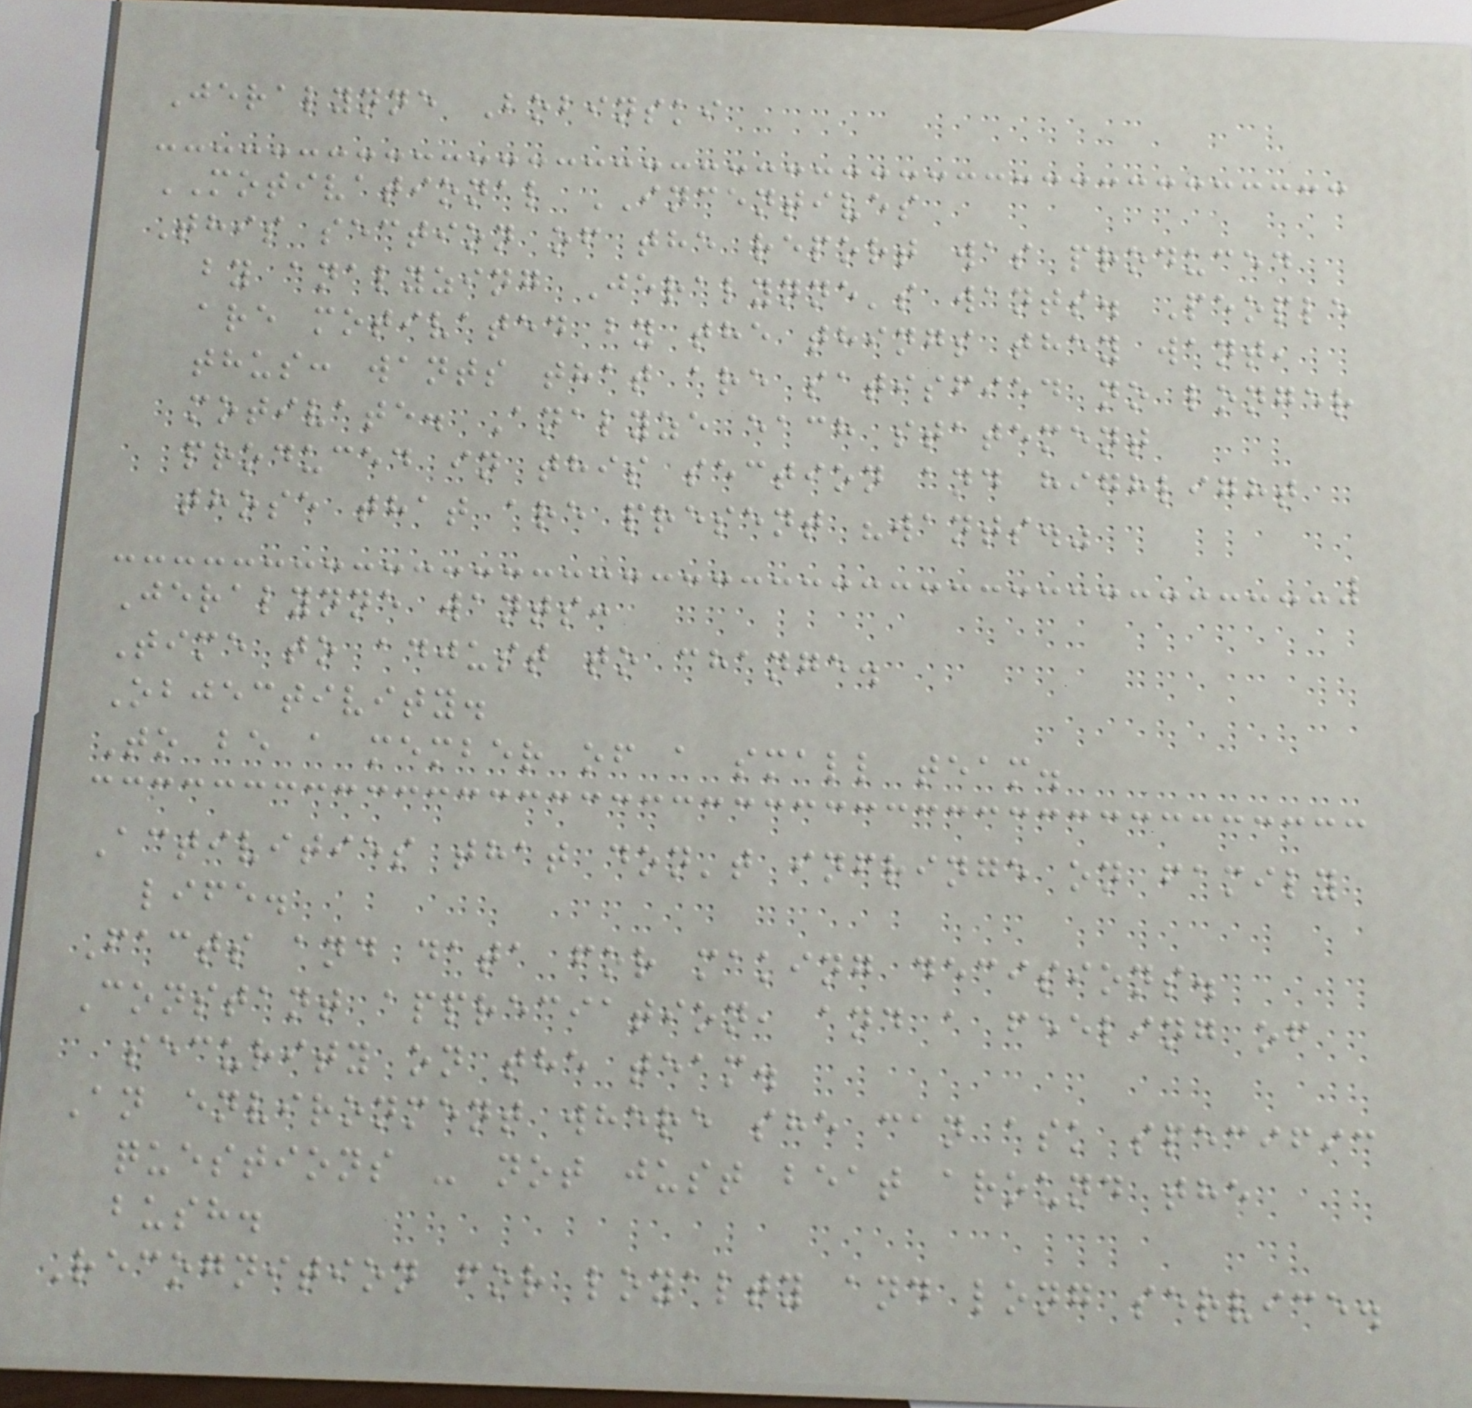Jeralynne Bobinski
MOTIVATIONAL INCENTIVES
This section of the report was produced
by analyzing Jeralynne's wants. People
are motivated by the things they want,
thus: wants that are satisfied no longer
motivate. Analyze each statement
produced in this section and highlight
those that are present "wants."
Jeralynne wants:
Time to adjust to change.
Objectivity.
To be a member of a small team.
Activities that don't infringe on family
life.
Facts and data for making decisions.
Constant appreciation, and a feeling of
security on the team.
An environment where she can ask specific
questions - not just beat around the
bush.
Recognition for loyalty and long service.
